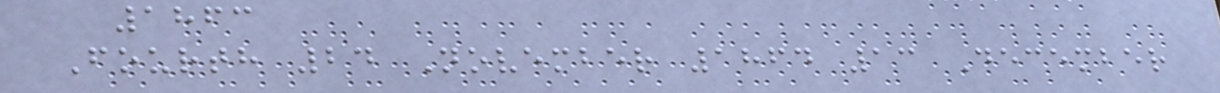1863
Fourth 24 November 1864 13 December
